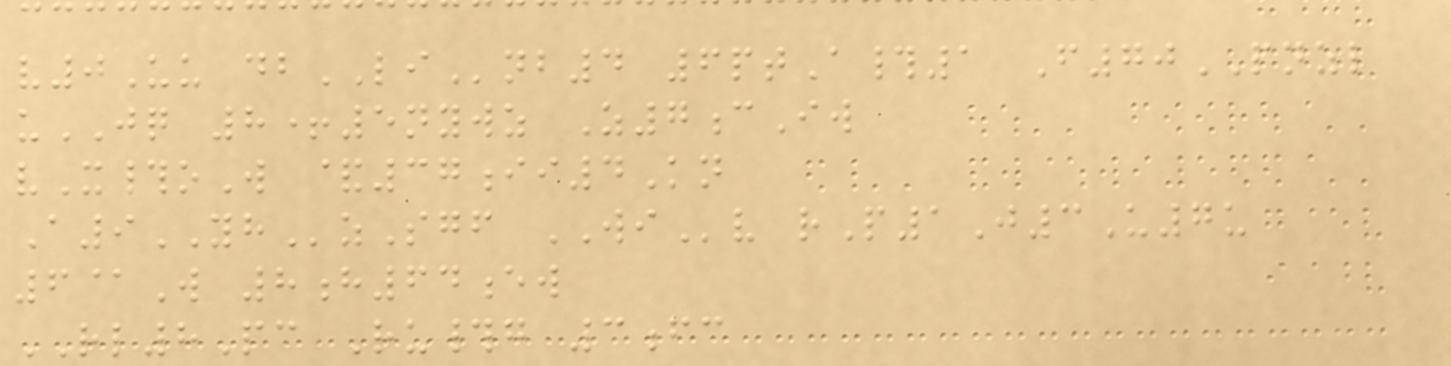v0Uu dbLInb4 6ptA#1 F70PNZL
uJQ 8+5nywz Z7cIw
vX#oW &37ii4Kn
A9YHzSgf WIv rP1J3U7u
6@W 8h64ew
RL8Pc Ru#g 3fc
